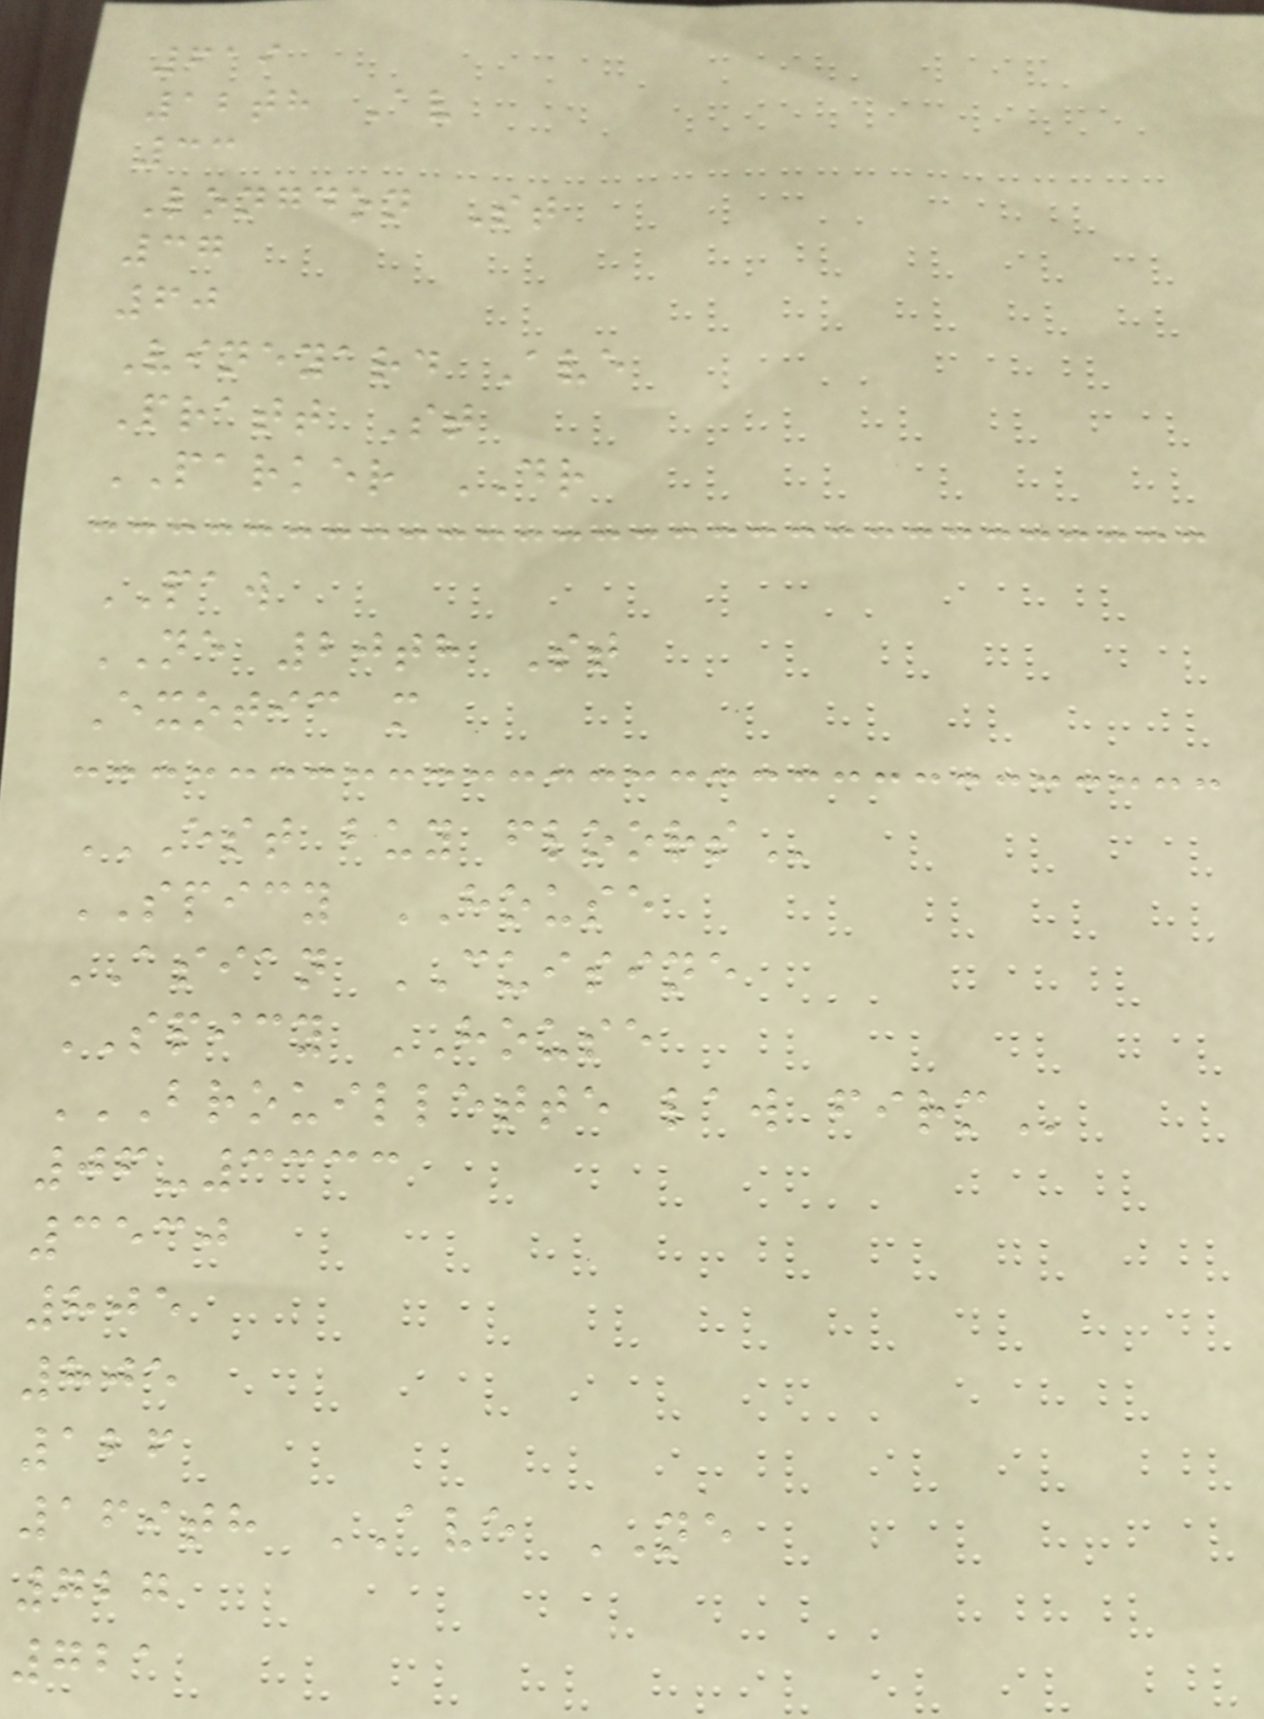619
12th Av
33
Longdon St
37
60
Vineyard Ave
Pratt St
PARKER DR
PAW
NE 20th St
Exotic m
EST BUY FLOORS
SPICY HOUSE
ASIAN CUISINE
SPICY HOUSE
BROUILLETTE LAW FIRM
06-3333
3530
805
805
126
169th AVE NE
727
721
